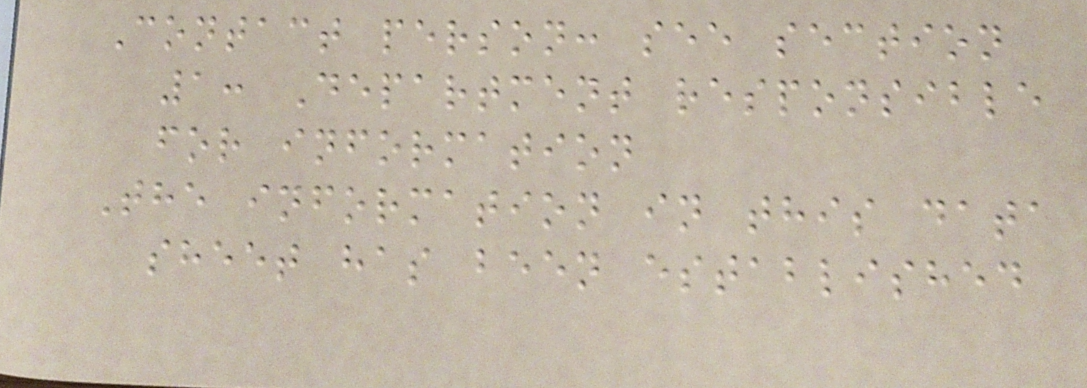Contact person: see section
1: Department responsible
for information
The information in this data
sheet has been established
